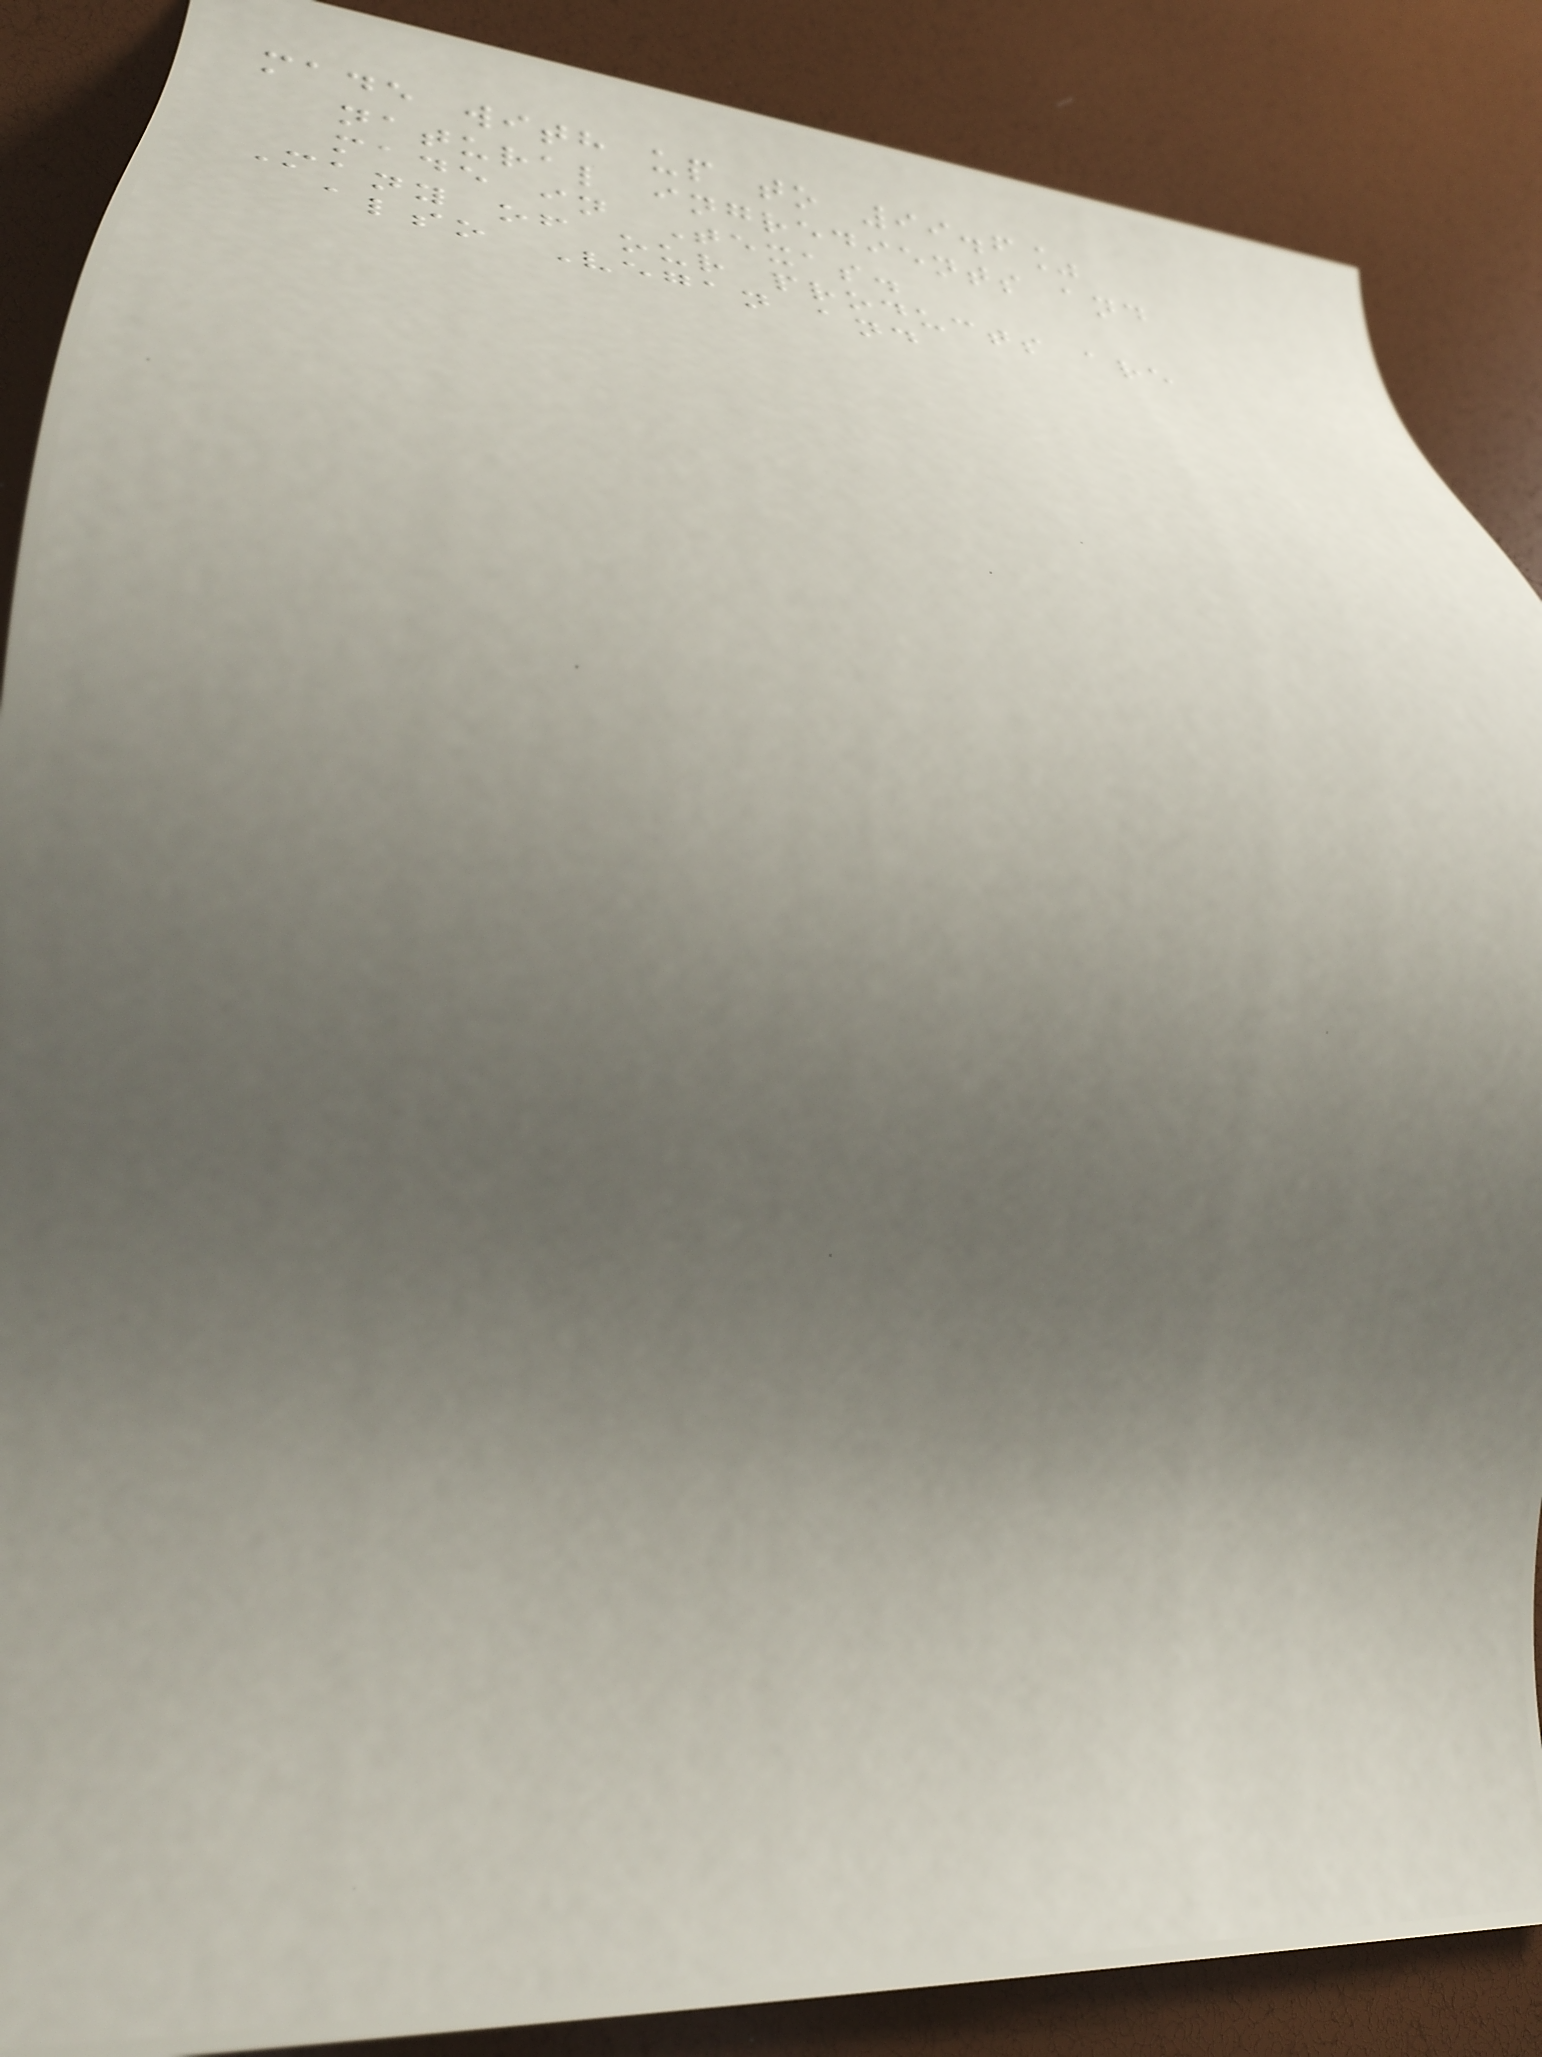made with up to 99.6%
natural ingredients and
made in Texas.
Many of our products are
also Vegan and
